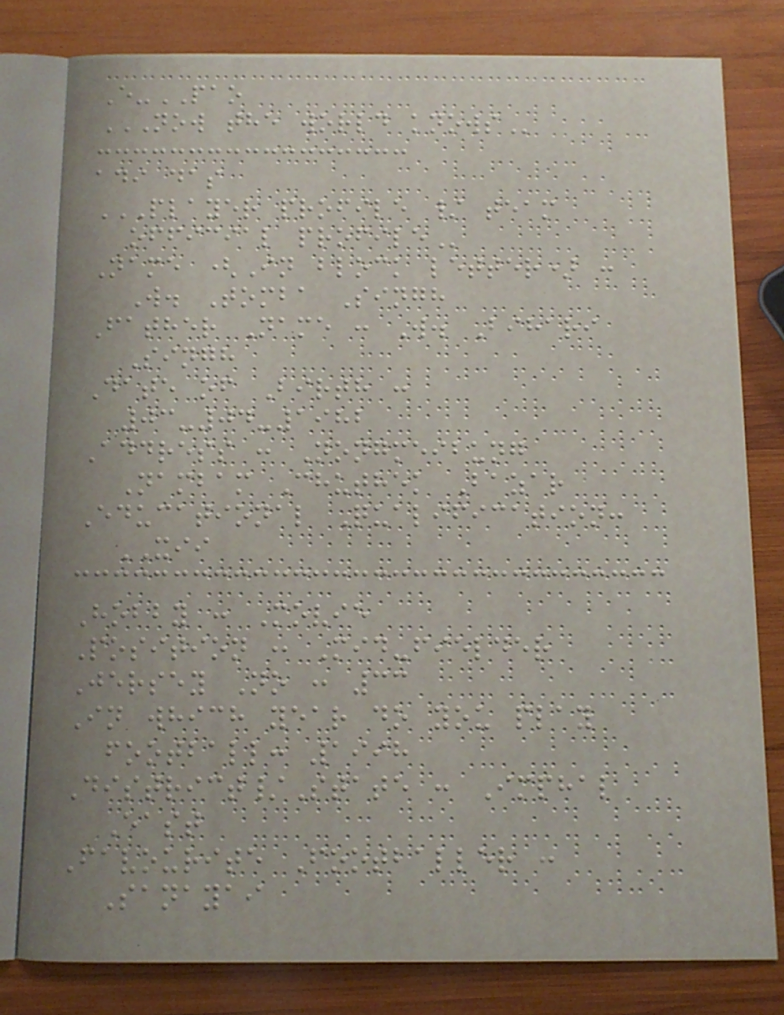E-PAO
NOW THE WORLD KNOWS
adi das
PLAYER PROFILE / TEAM
OFFICIAL PROFILE
Name (In block letter) :
W. Tomba Singh
Father Name : W. Bihari
Singh
Date of Birth :
03-04-1982
Address : Nongmeibung
Nambam Chuthek Bazar
Educational Qualification:
XII
Hobby : Movie
Position : Mid-fielder
Jersey No : 33
In which year do you play
football: 1998
District/State : Imphal
East
Favourite Footballer :
Sanayai
